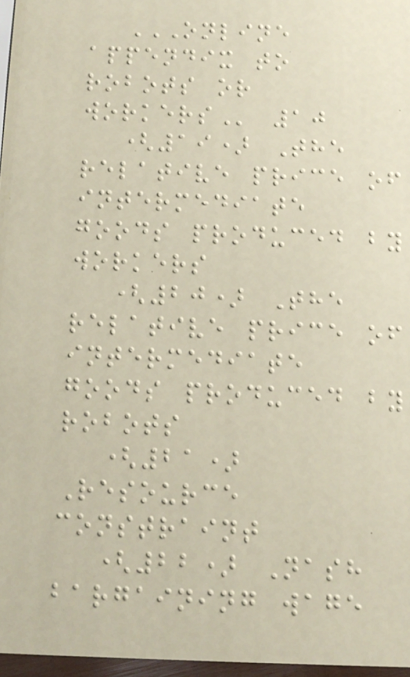ONLINE
APPENDIX TO
ROBOTS OR
WORKERS 10
(19) The
relative price of
intermediate
goods produced by
workers
(20) The
relative price of
intermediate
goods produced by
robots
(21)
Resource
constraint
(22) Nash
bargaining wage
